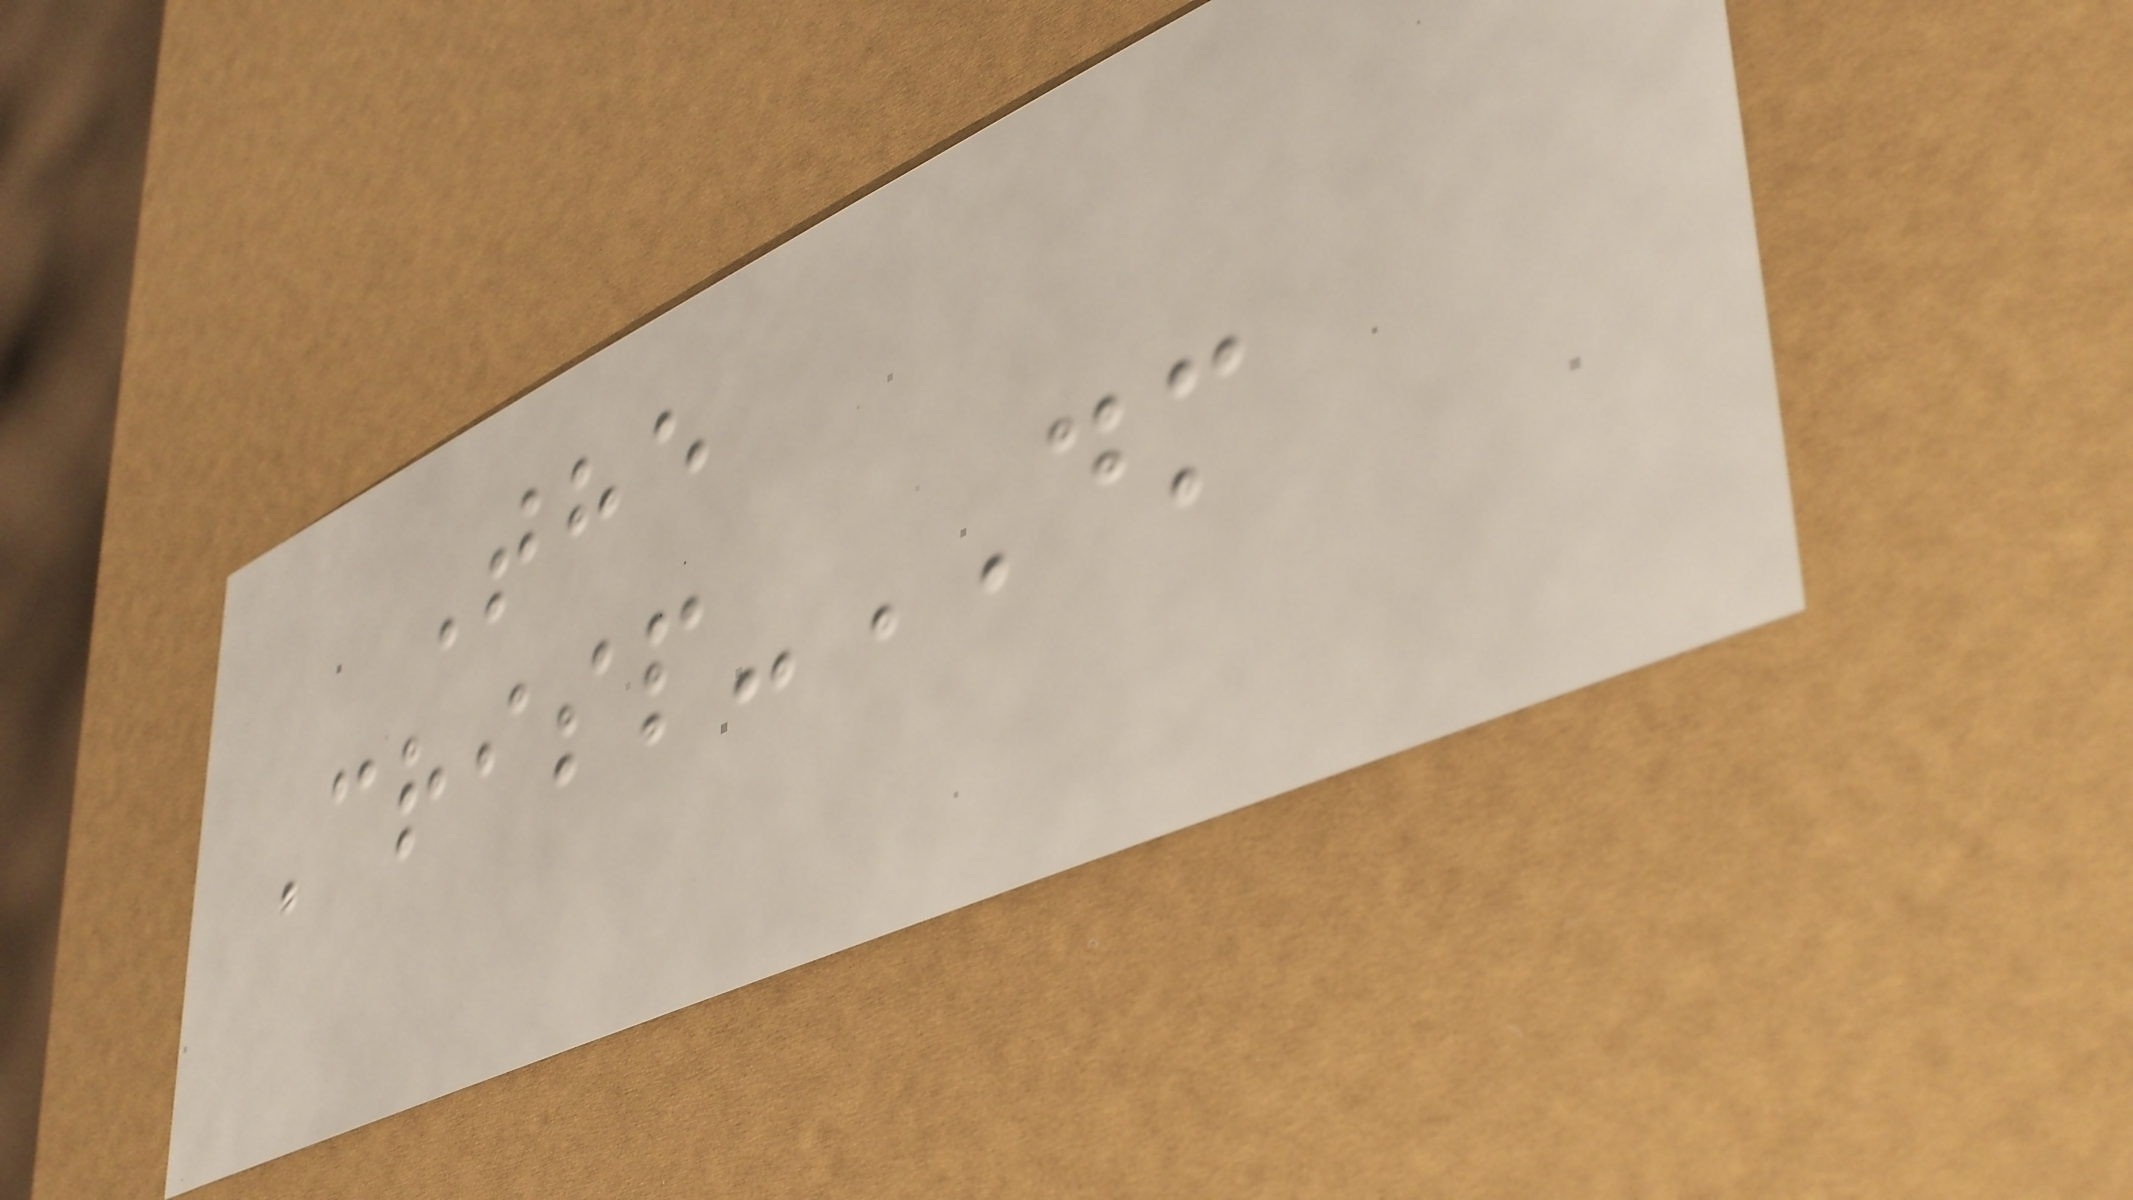The
Crisp-DM
